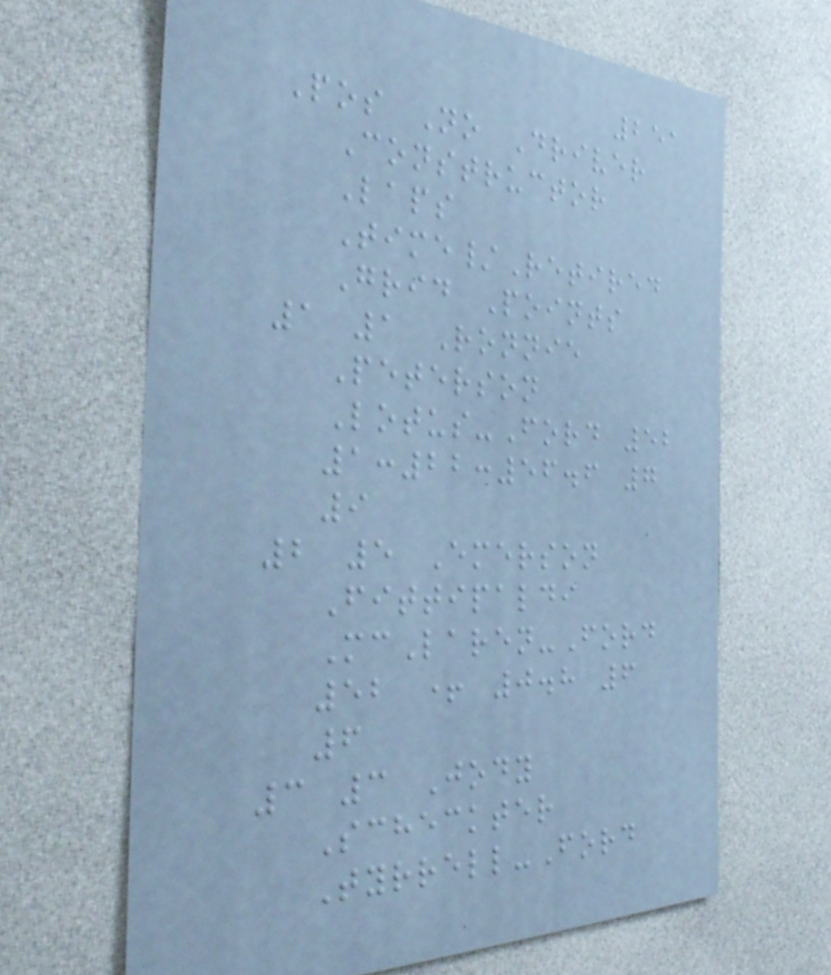251
Pos No Driver
Constructor
Laps
Time/Retired
Grid Points
1 1 Ronnie
Peterson
Lotus-Ford 52
1:22:56.6 7
9
2 5 Emerson
Fittipaldi
McLaren-Ford
52 + 0.8 6
6
3 3 Jody
Scheckter
Tyrrell-Ford
